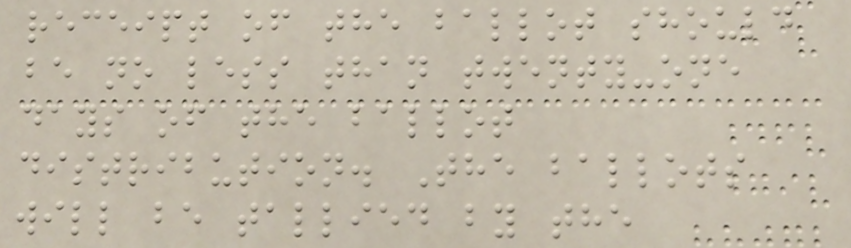receipt of the ballot should
be no less than twenty-one
days of the ballot
distribution. The ballots
will be tallied by the
